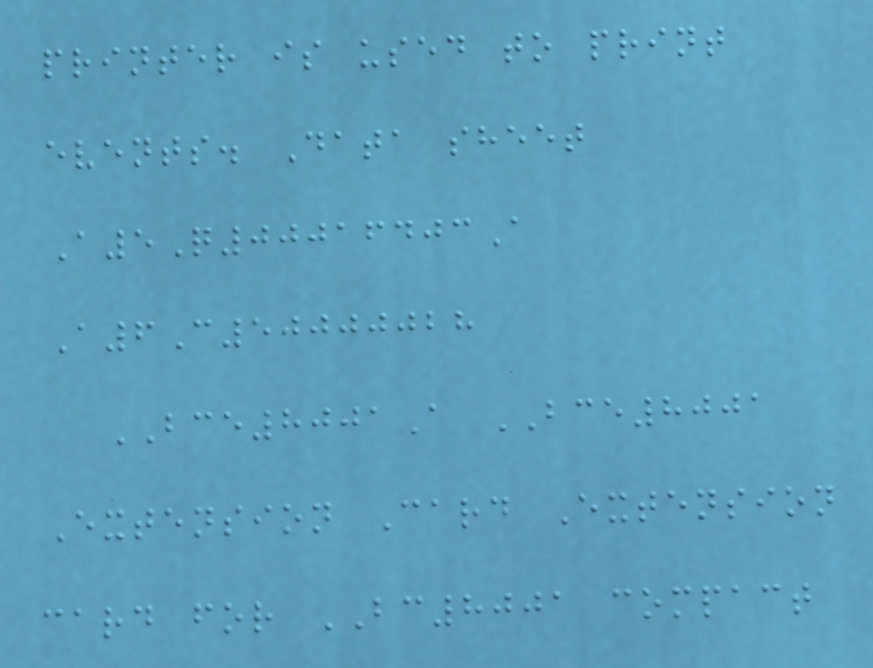printer is used to print
events. Data sheet
A5Q00016403A
A6C50000028
BCE8001A BCE8001
Extension Card Extension
card for BC8001 compact
